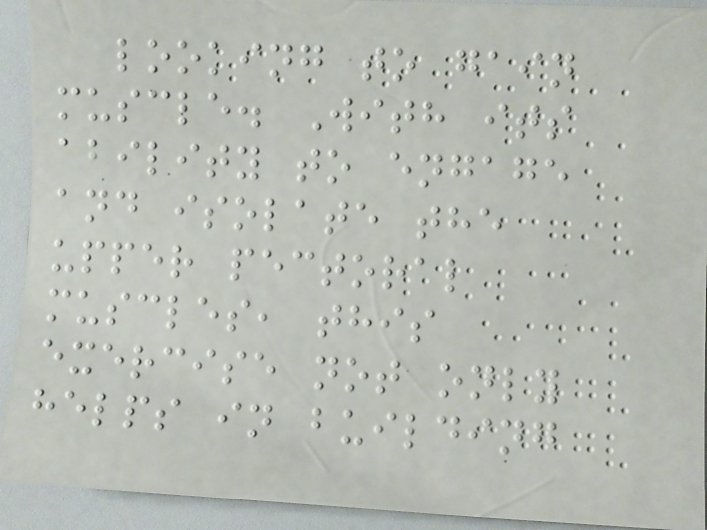looking to gain
muscle. With its
ability to engage
and isolate the
upper pectoral
muscles, this
exercise not only
helps in building
